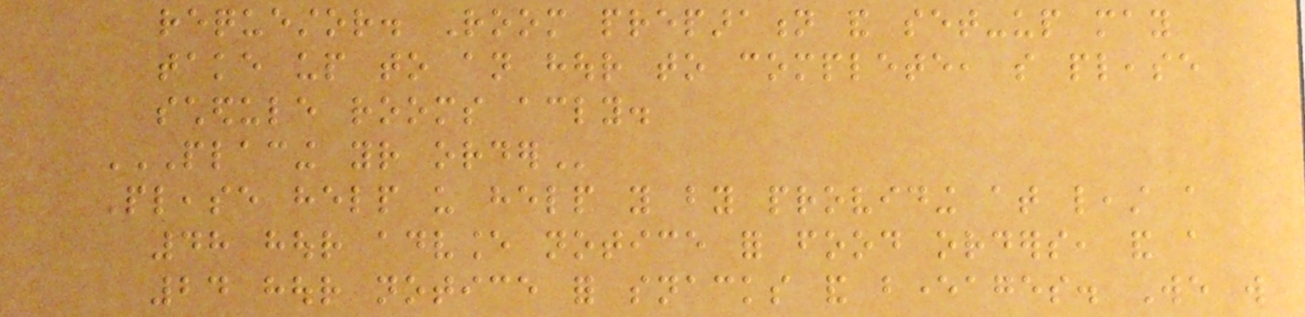requestor. Room preparation and set-up may
take up to an hour to complete, so please
schedule rooms accordingly.
PLACING YOUR ORDER
Please help us help you by providing at least a
48 hour advance notice for food orders, and a
24 hour notice for snacks and beverages. We will
